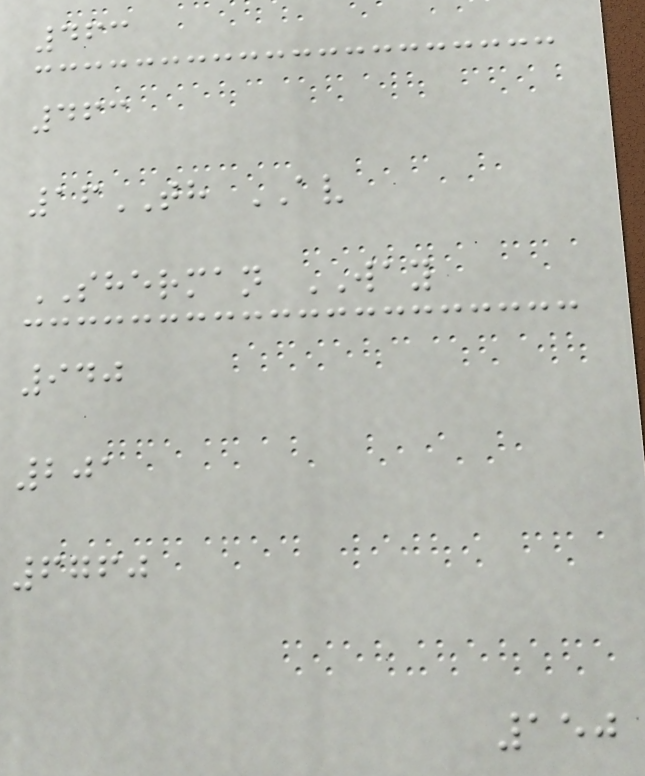463
463
16TH AV
SHERMAN WAY
940
201
6760
150
